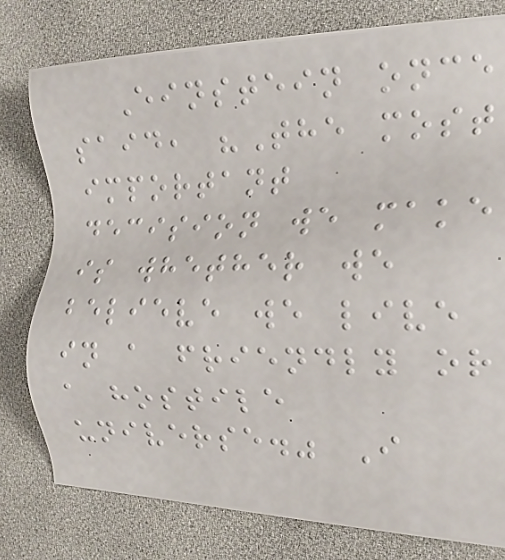Einstein once
said, "The most
important
decision we make
is whether we
believe we live
in a friendly or
a hostile
universe." I
